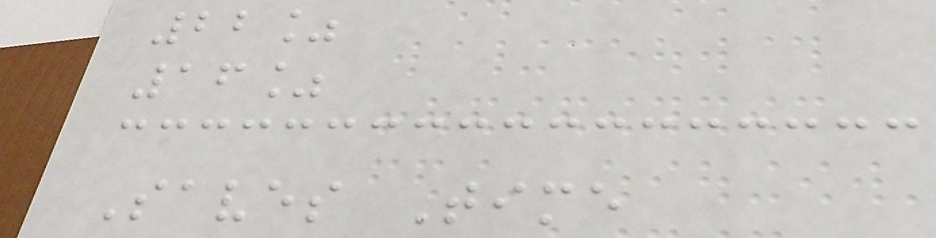22%
16%
Saves Time
